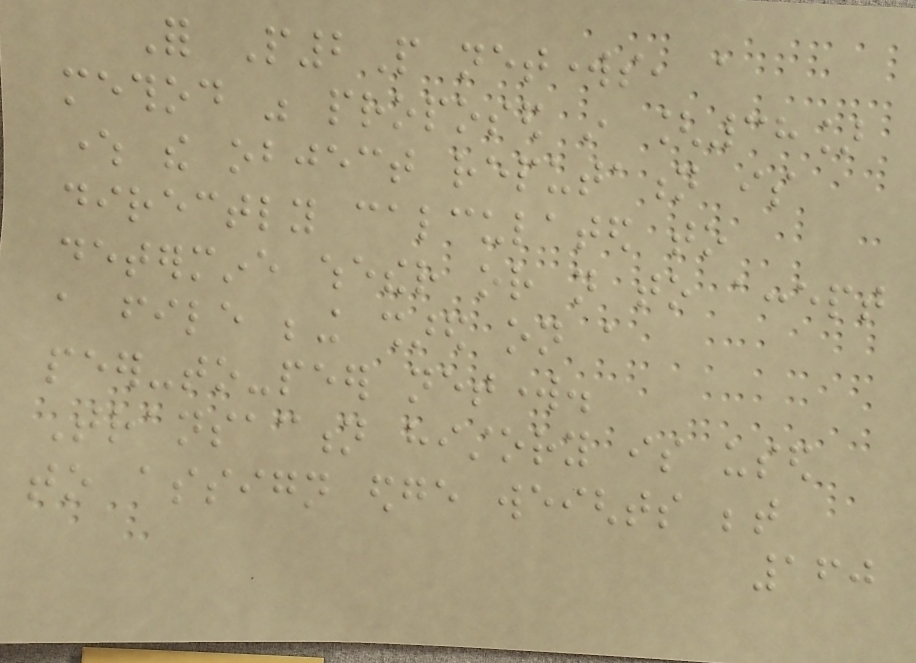For P2P networks, a
method was proposed in [38]
where the object reputation is
directly calculated to
determine whether or not to accept
a file being shared on a
peer-to-peer network.
Transaction history is used
to assign edge weights between
160
